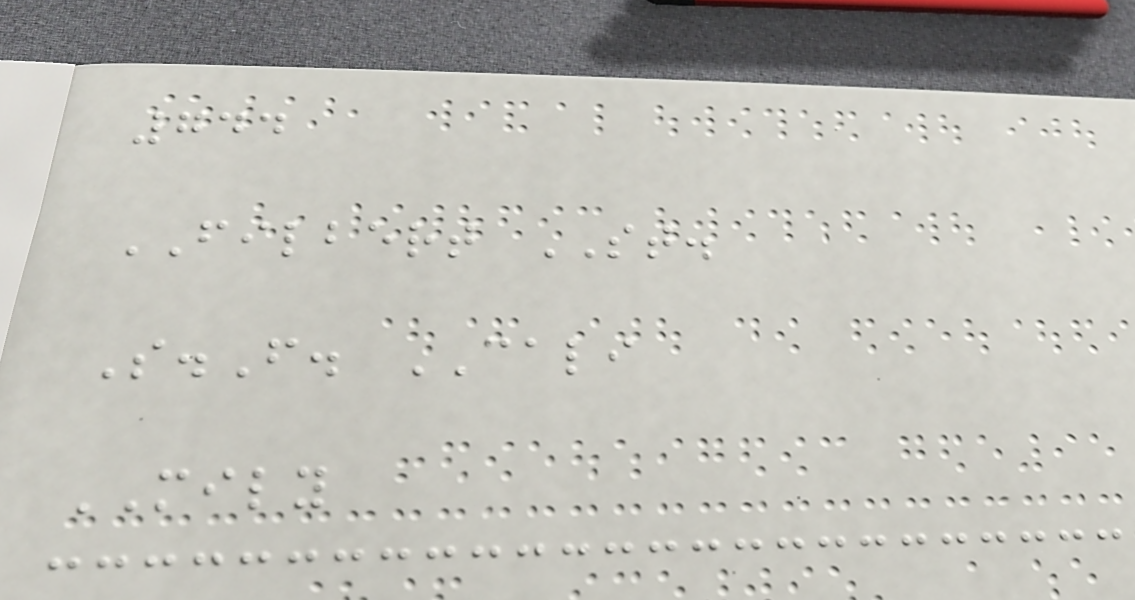744
FILBERT ST.
S.F. CALI
MILY
